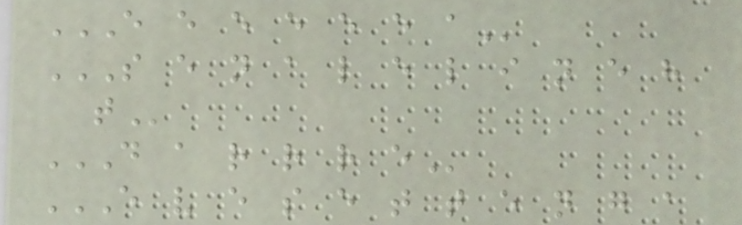E E E E E E A
S E N A L E L I N E H
T
D A R R R E
E V E S E T T E N G A
